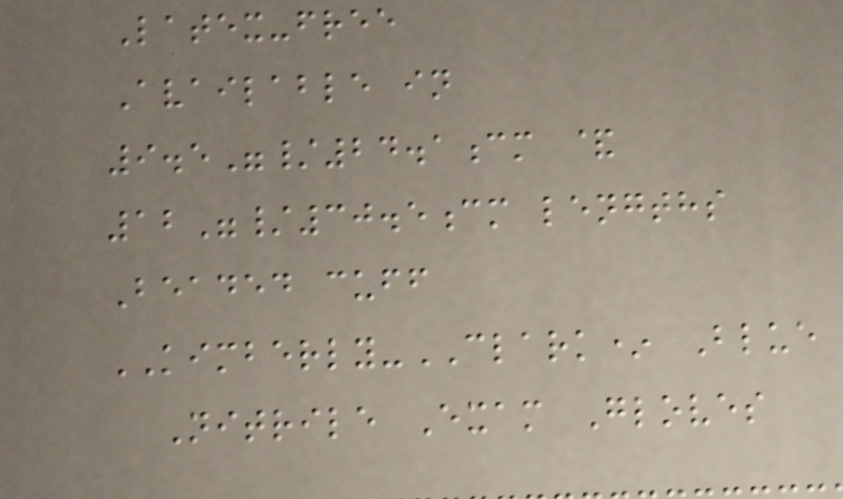Latex-free
Available in
9.5"/24.1cm &
12"/30.5cm lengths
Beaded cuff
KIMBERLY-CLARK* Blue
Nitrile Exam Gloves
